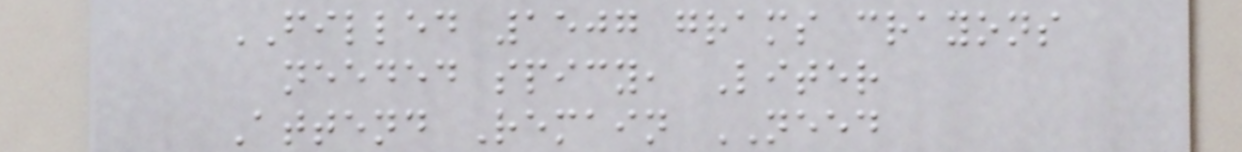FILLED 1507 grams crayons
needed spicy, Liter
Attend Remain NEED
